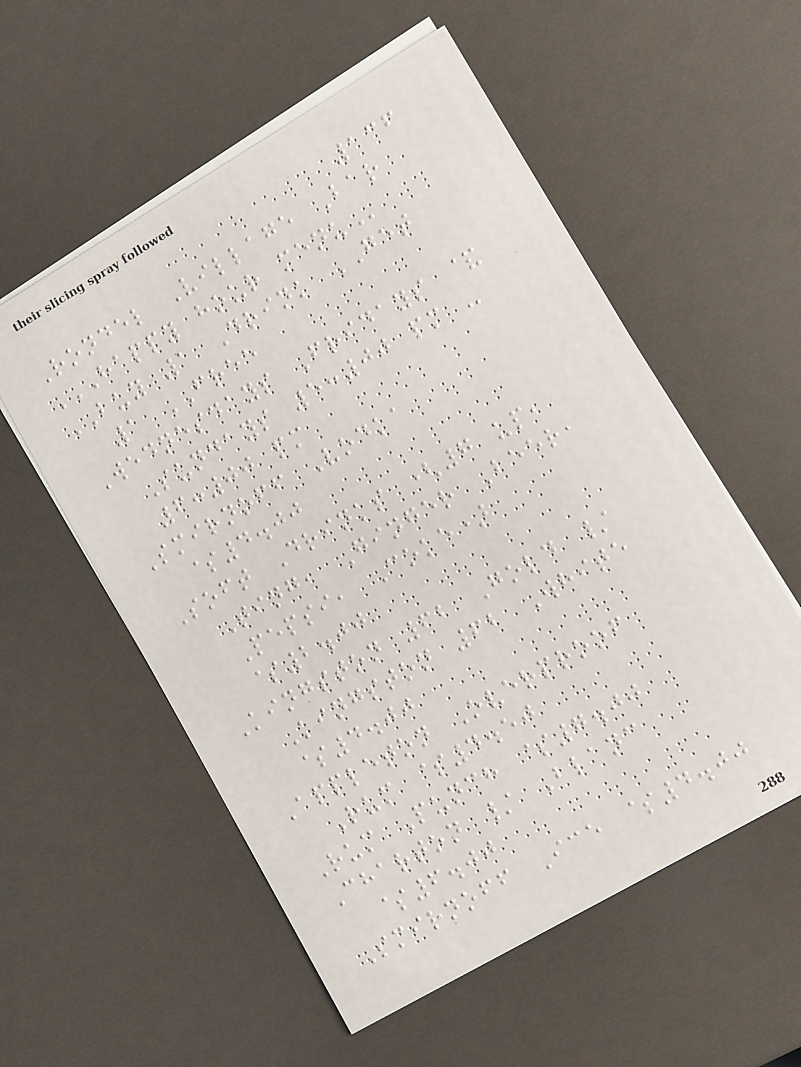136
Rondel Village Bar
HAPPY HOUR MENU
BUY 1 Drink GET
1 FREE
Wednesdays Fridays &
Sundays 5:00 pm -
6:00 pm
Smirnoff Vodka
$4.00
Soft Drinks (7 up,
Ting, Ginger Beer,
Pepsi, Coke)
$2.00
Kingston 62 Gold /
Kingston 62 White
$4.00
Appleton Overproof
Rum $4.50
Rum Punch $7.00
Charton / Blanc
$6.00
Smirnoff Ice $4.00
